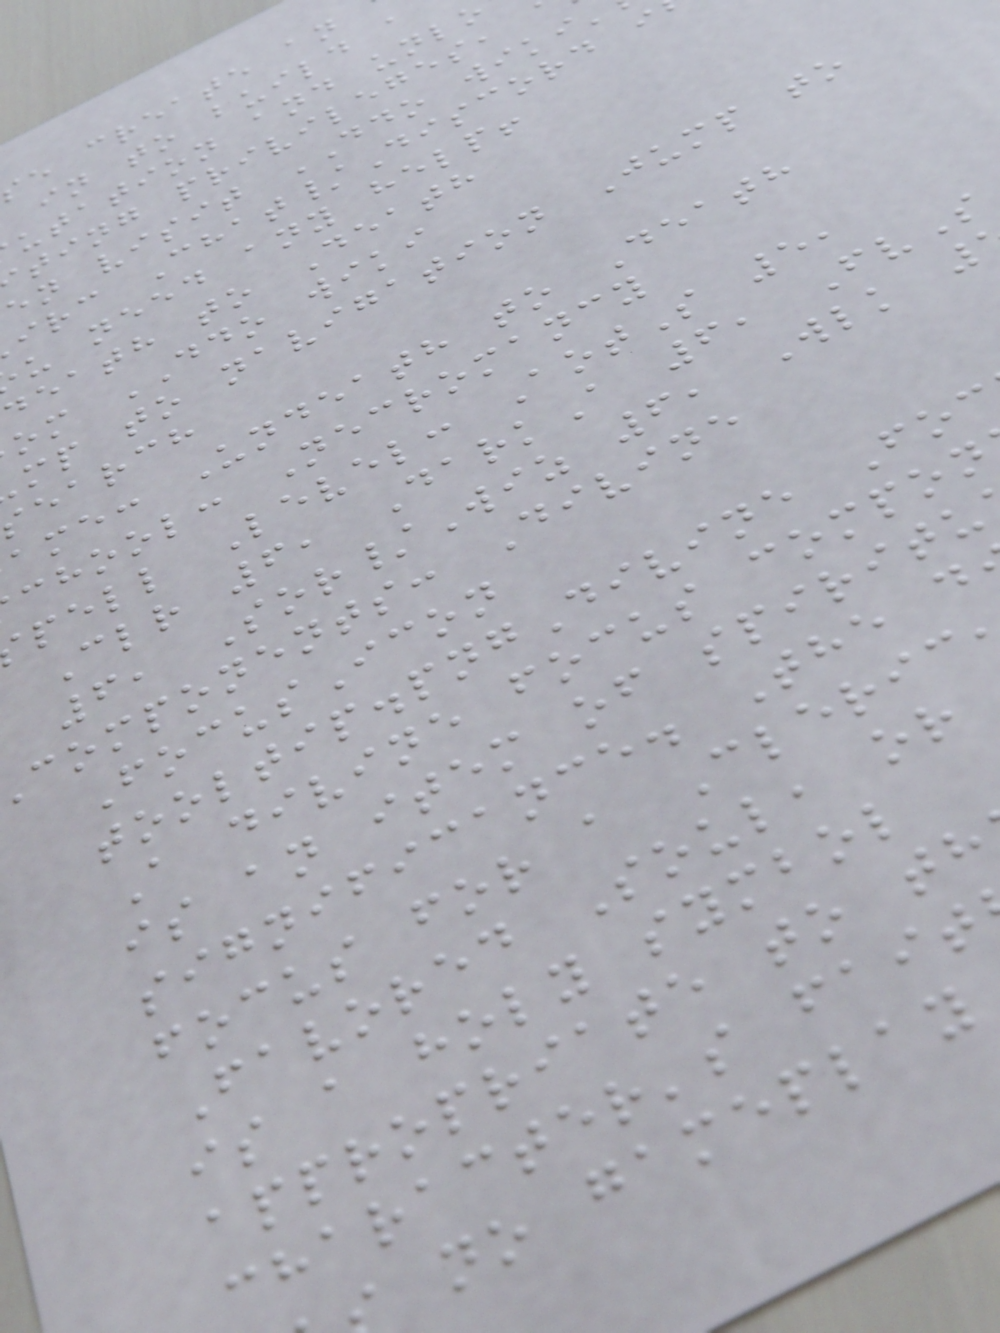e create an
in to build a
utation and unlo
ting privileges,
en visit DDO wiki
irc Chat/Discord i
u need any help!
death to Death
om DDO wiki
mp to navigation Jump to
earch
ame: Undeath to Death
chool: Necromancy
pell Level: AotS 5,
Clr 6, DarkA 6, FvS
6, Sor/Wiz 6, Wlk
components: Divine
FocusIcon
tooltip.pngDivine Foc
A divine focus compon
is an item of spiritu
significance. The d
focus for a Cleric
Favored Soul, or
is a holy symbol
appropriate to th
character's fait
no gameplay
